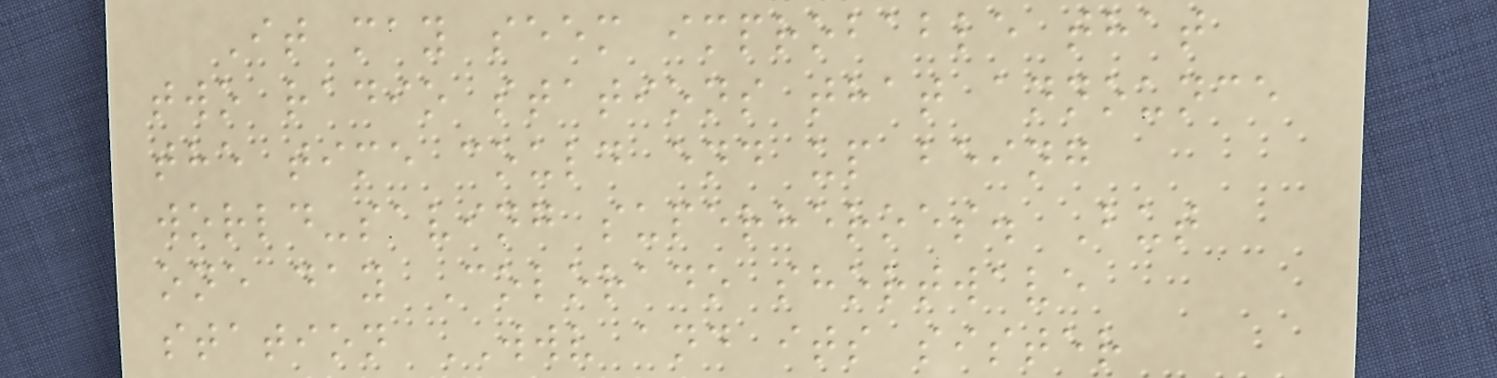It may seem improbable that
two radio stations that announce
the time could end up being
world-saving superheroes. But
one day Colorado shortwave
station WWV and its sister
